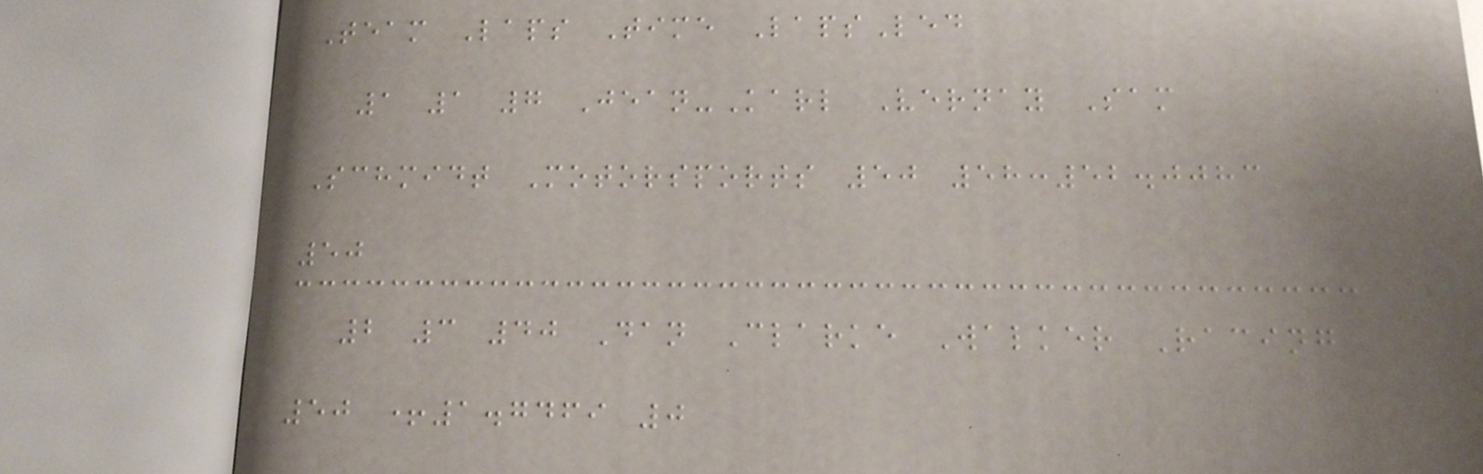Team Laps Time LapsLed
1 1 7 Jean-Karl Vernay Sam
Schmidt Motorsports 50 58:52.0083
50
2 3 40 Dan Clarke Walker Racing
50 +1.7469 0
